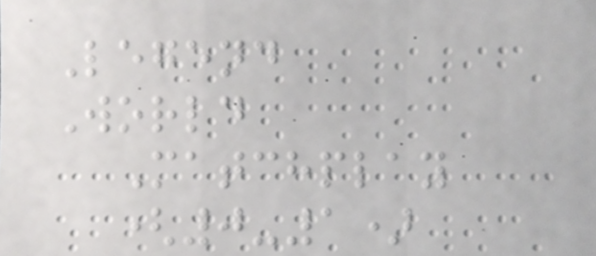Legend
World
Matchplay
(0-1)
